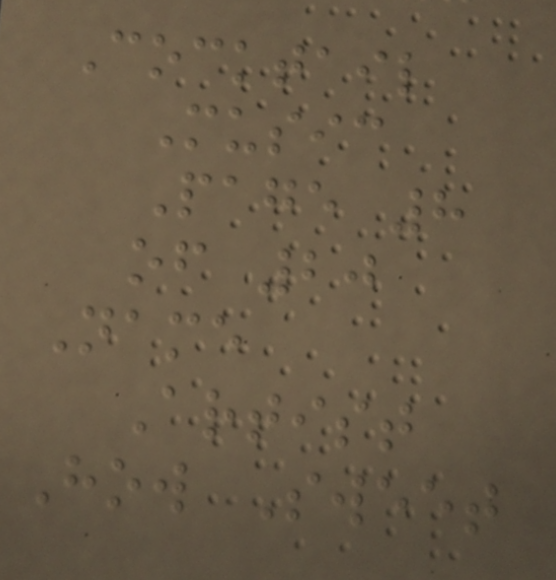Cocktail
Music
Page 8
of 20
Name
Artist
How Sweet
